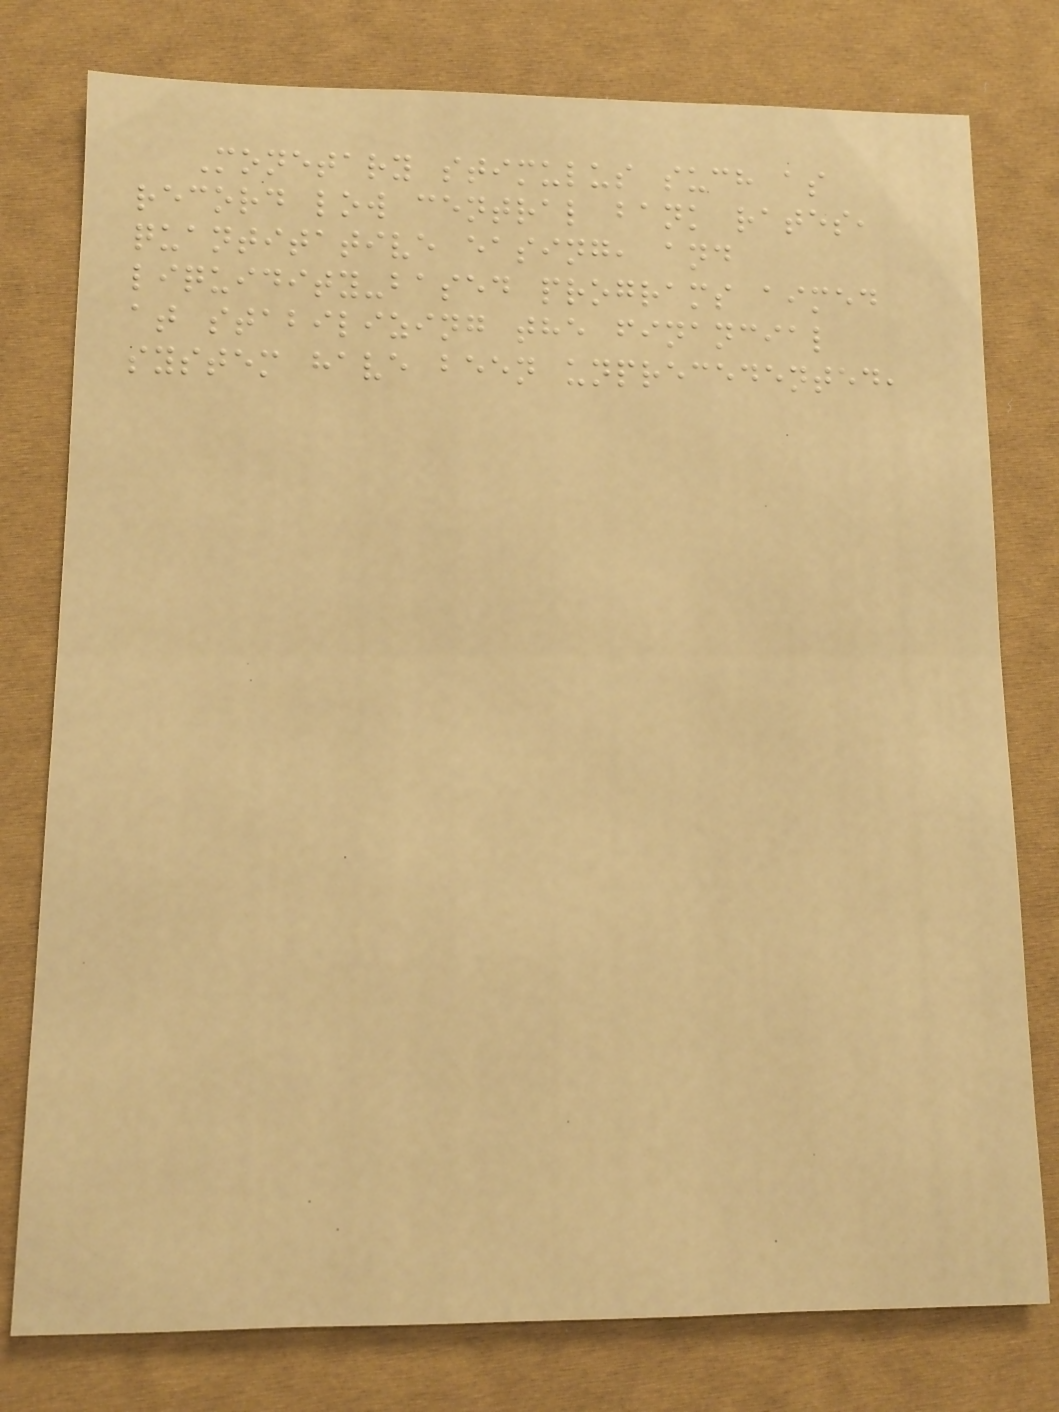Monetary stimulus such as
record low central bank rates,
quantitative easing, and
liquidity-based programs aimed
at stabilizing the financial
system have been unprecedented,
